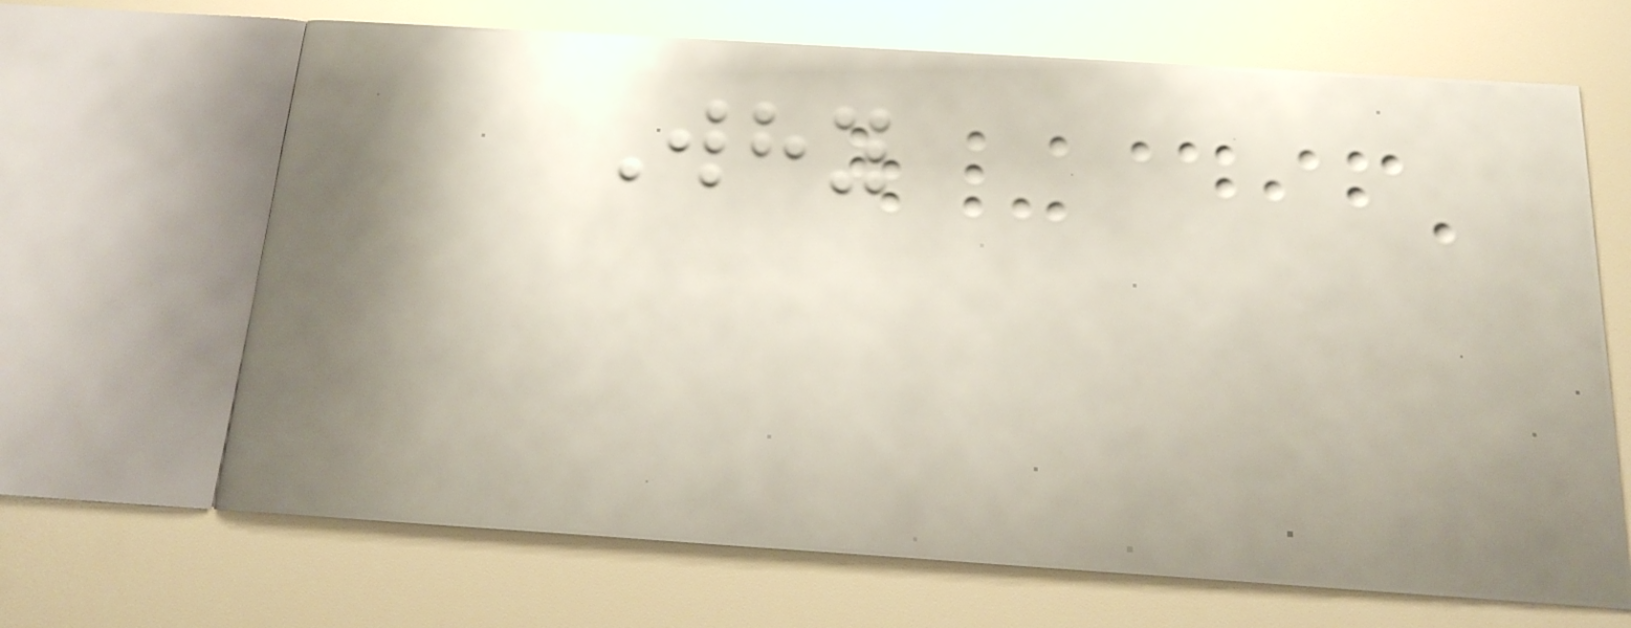Why
